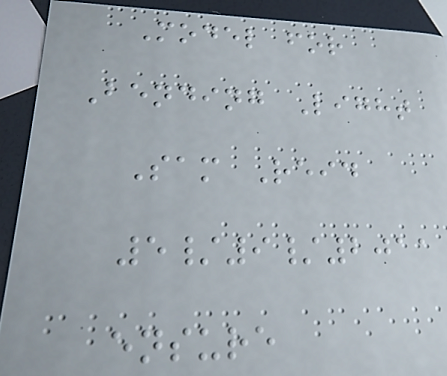Model for
Bending Light
Sam Reid
5/9/2011
ensure
